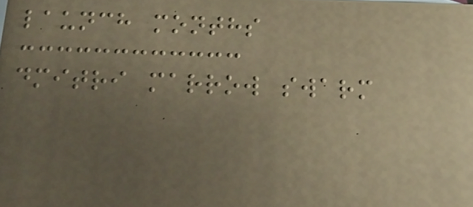launch months
dmitri marrow swarm
